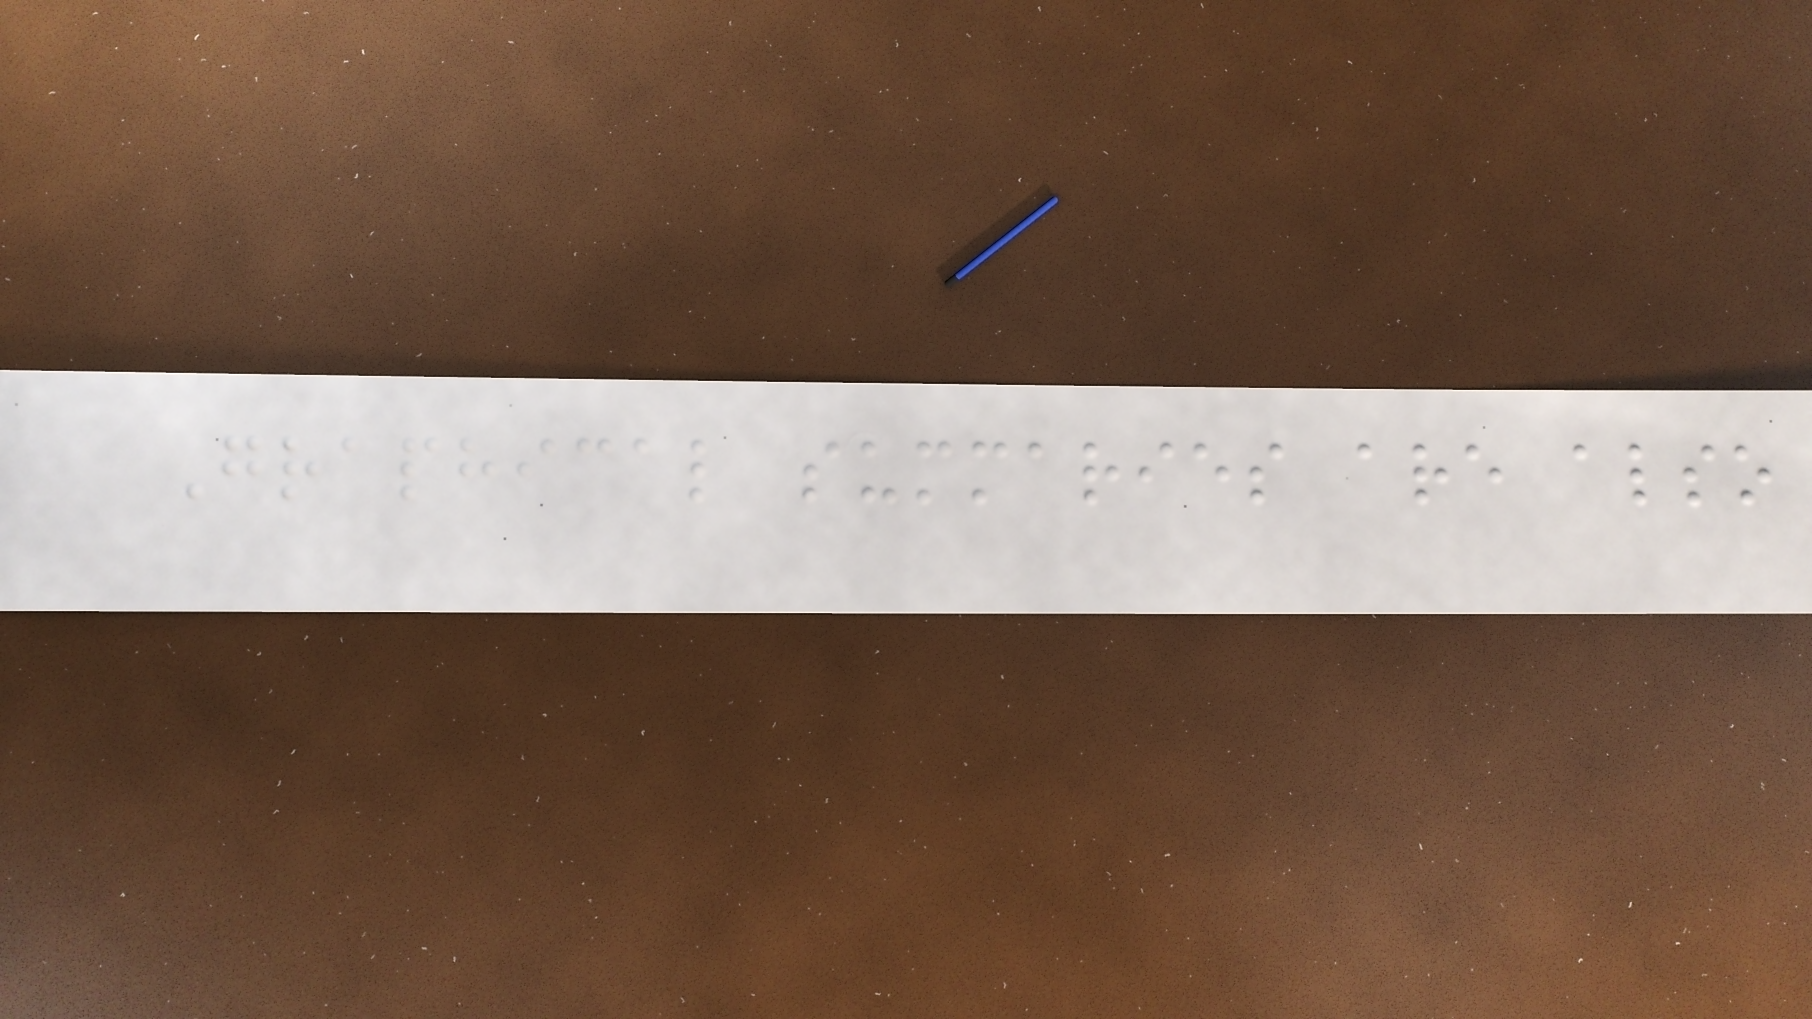Graphical summaries are also
